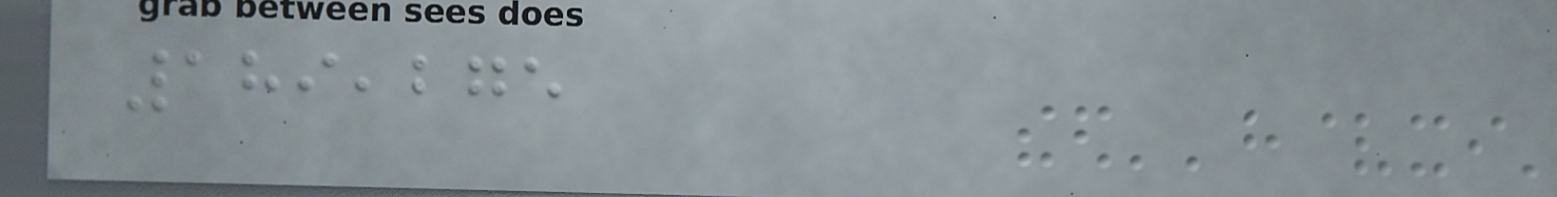189,275
